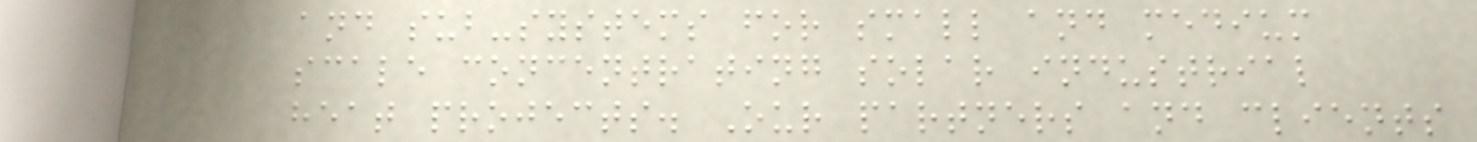and sub-systems for small and medium
scale concentrating solar industrial
heat projects. Our partners and clients
